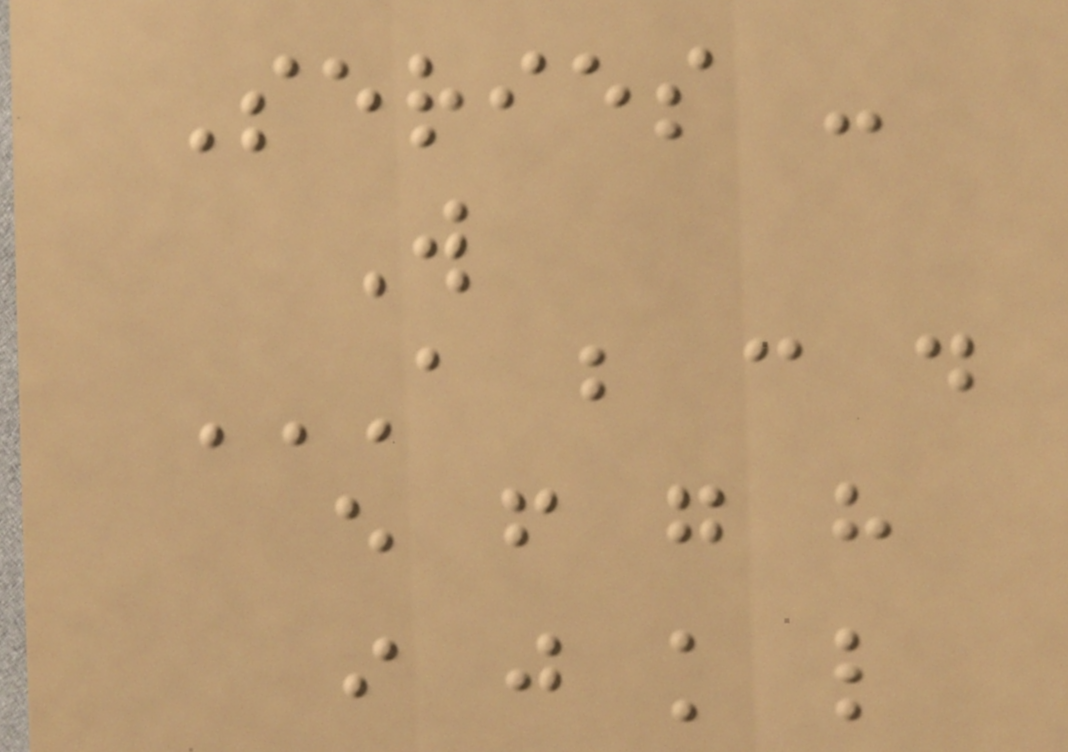Series -
W
A B C D
E F G H
I J K L
